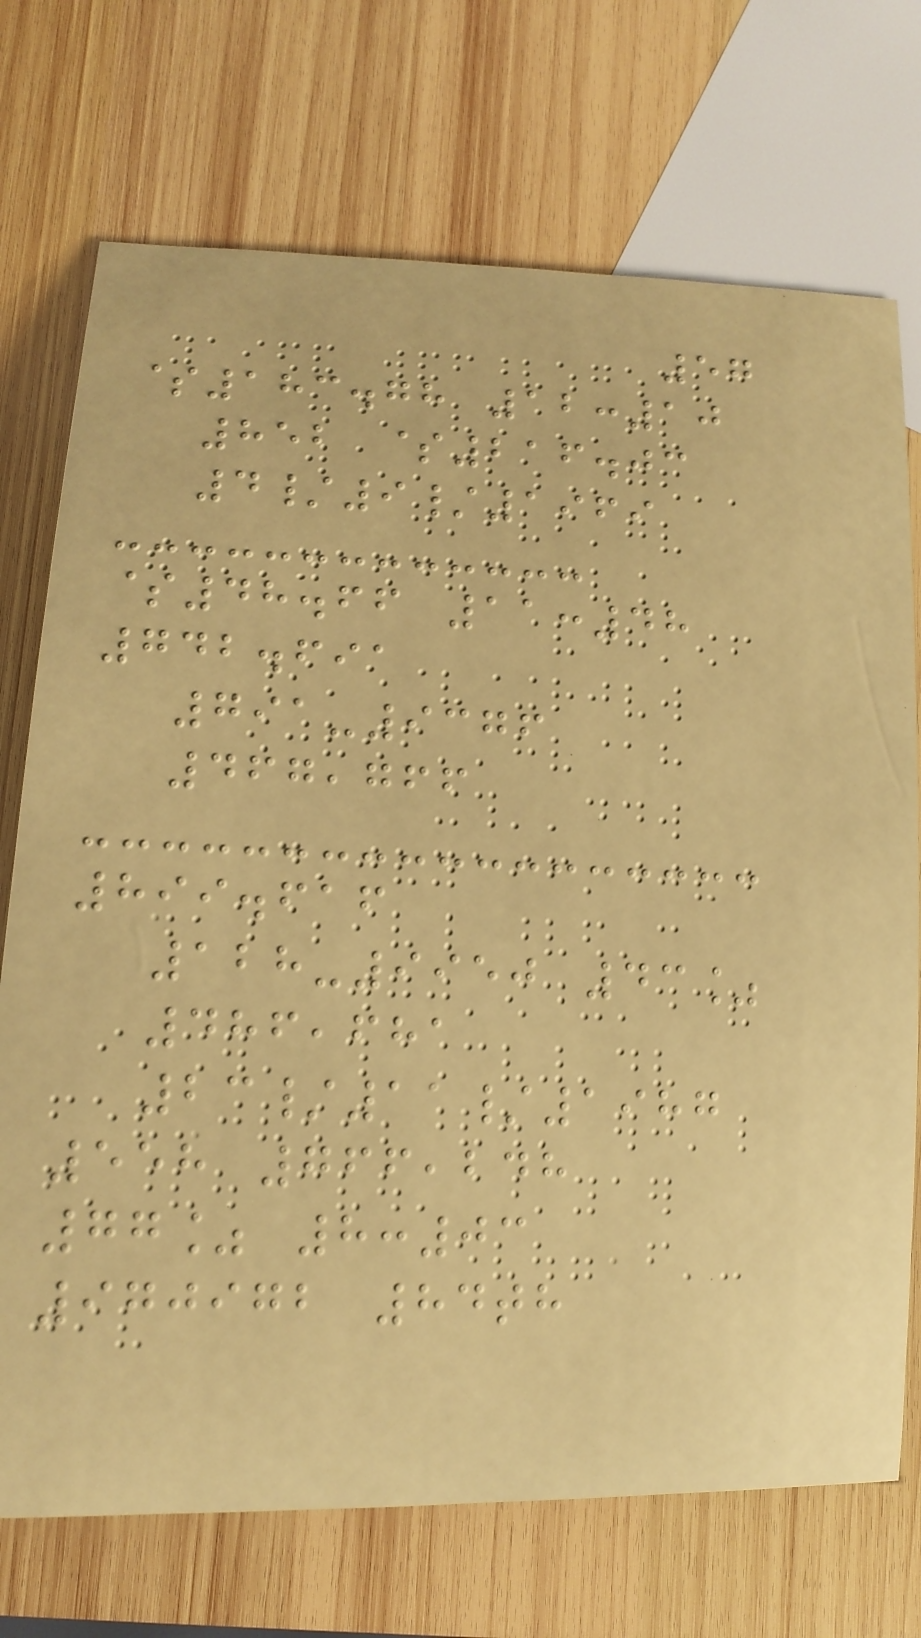57
$183.78 12:10
852 $216.03
4/9/1969
$48.66 11:48
742.691
791-9376
467,766
899.616
128-9950 43%
486,681
23/11/1987
558 766,248
77% 8:03
970972 84th
